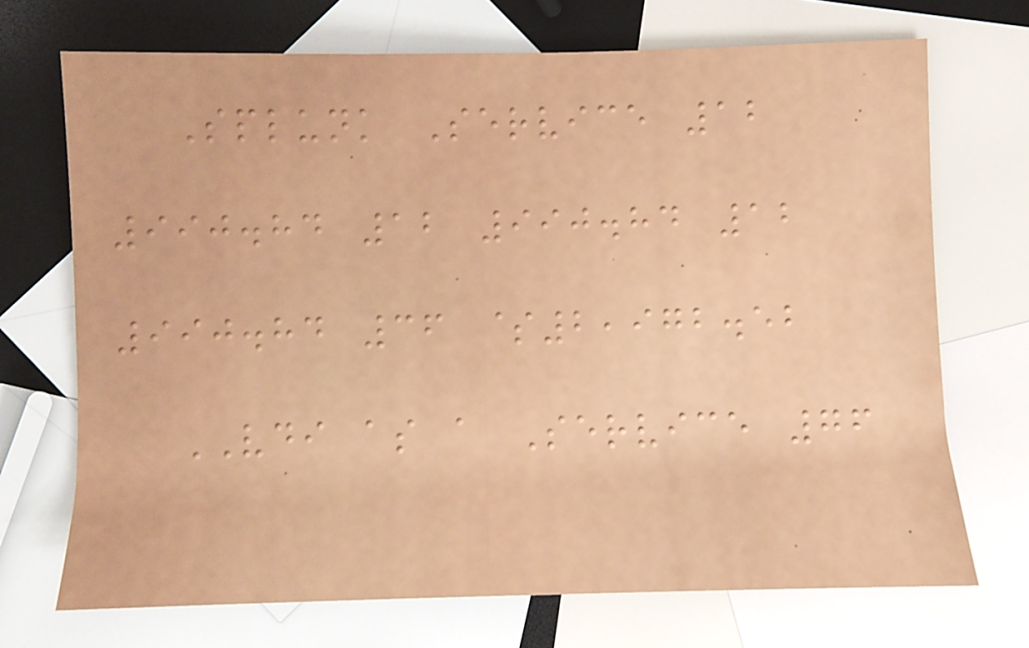Splunk Service 12
990.84 12 990.84 12
990.84 36 $2,972.52
VDI as a Service 76
